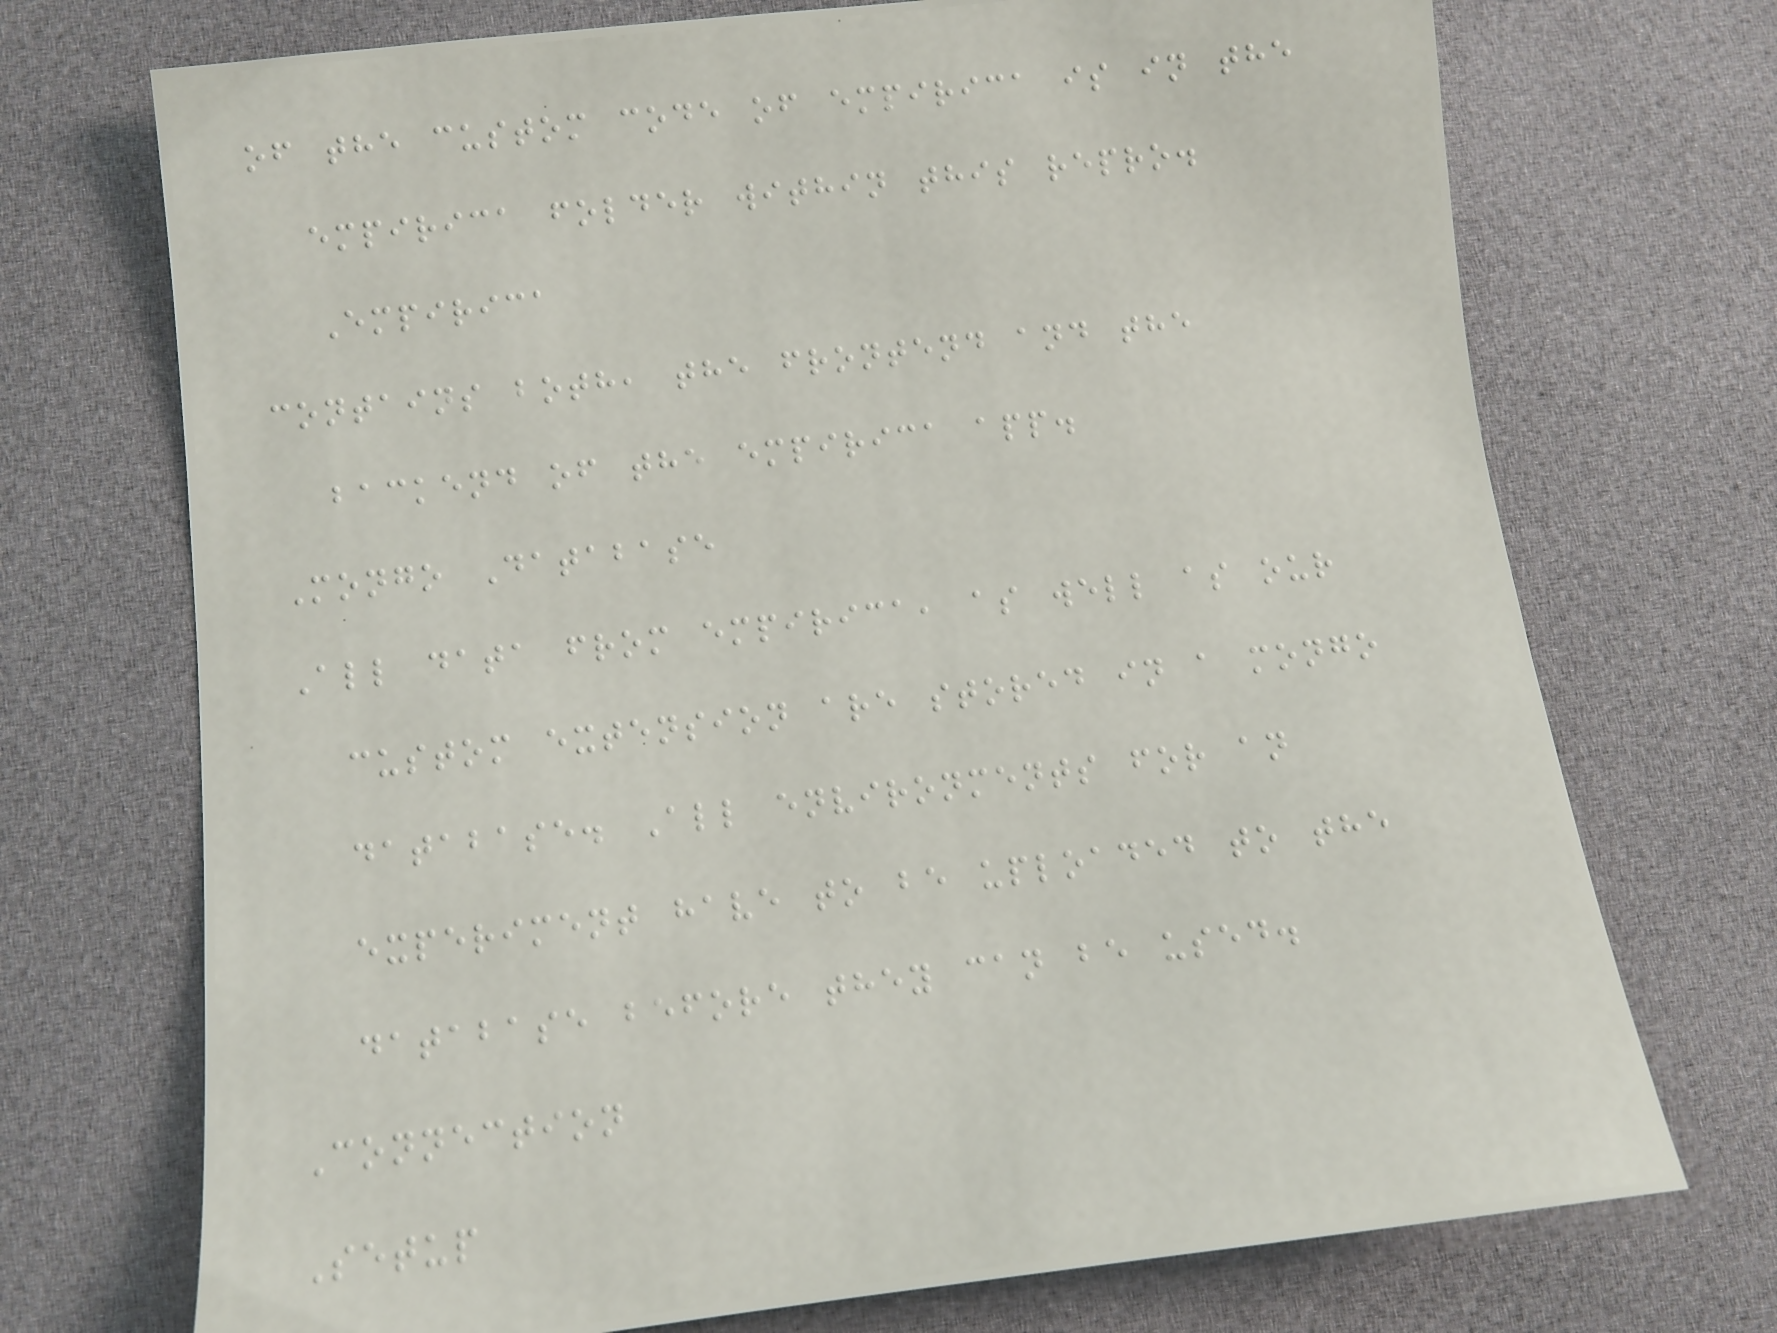of the custom code of empirica is in the
empirica folder within this repro.
Empirica
contains both, the frontend and the
backend of the empirica app.
Mongo Database
All data from empirica, as well as our
custom extension are stored in a mongo
database. All environments for an
experiment have to be uploaded to the
database before they can be used.
Connection
Setup
